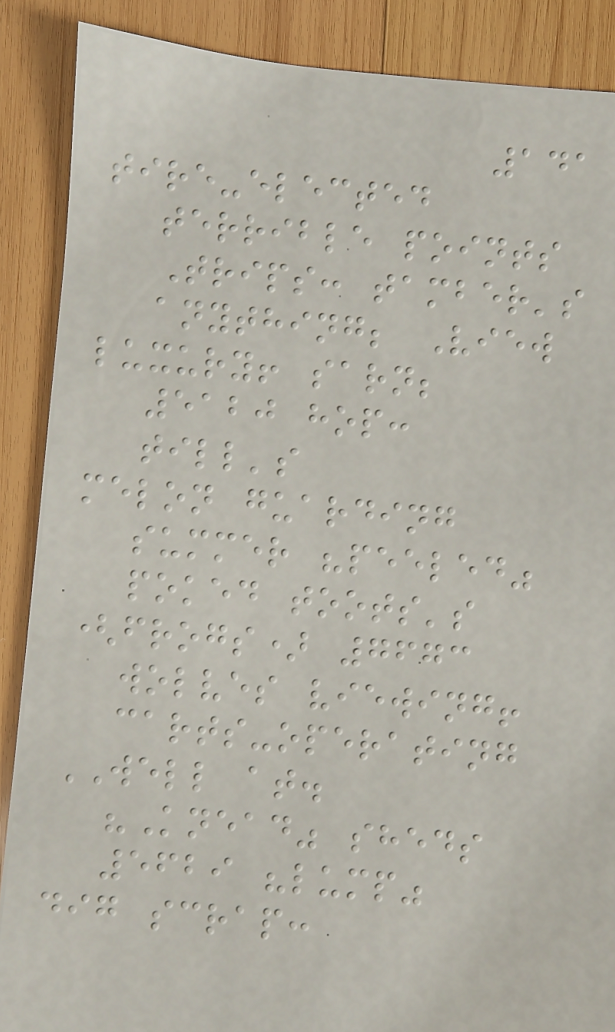141
tire-elected
terrible points
Trips: tamber's
anything; View
luxury! sarn;
5120 hop:
till's
melon guarding
summer "peeled"
poked toots's
(frogs) 7673
wolves viewing!
carts-operating
WELL at.
"Knead" sheds
5629 "lump"
dig scrap:
